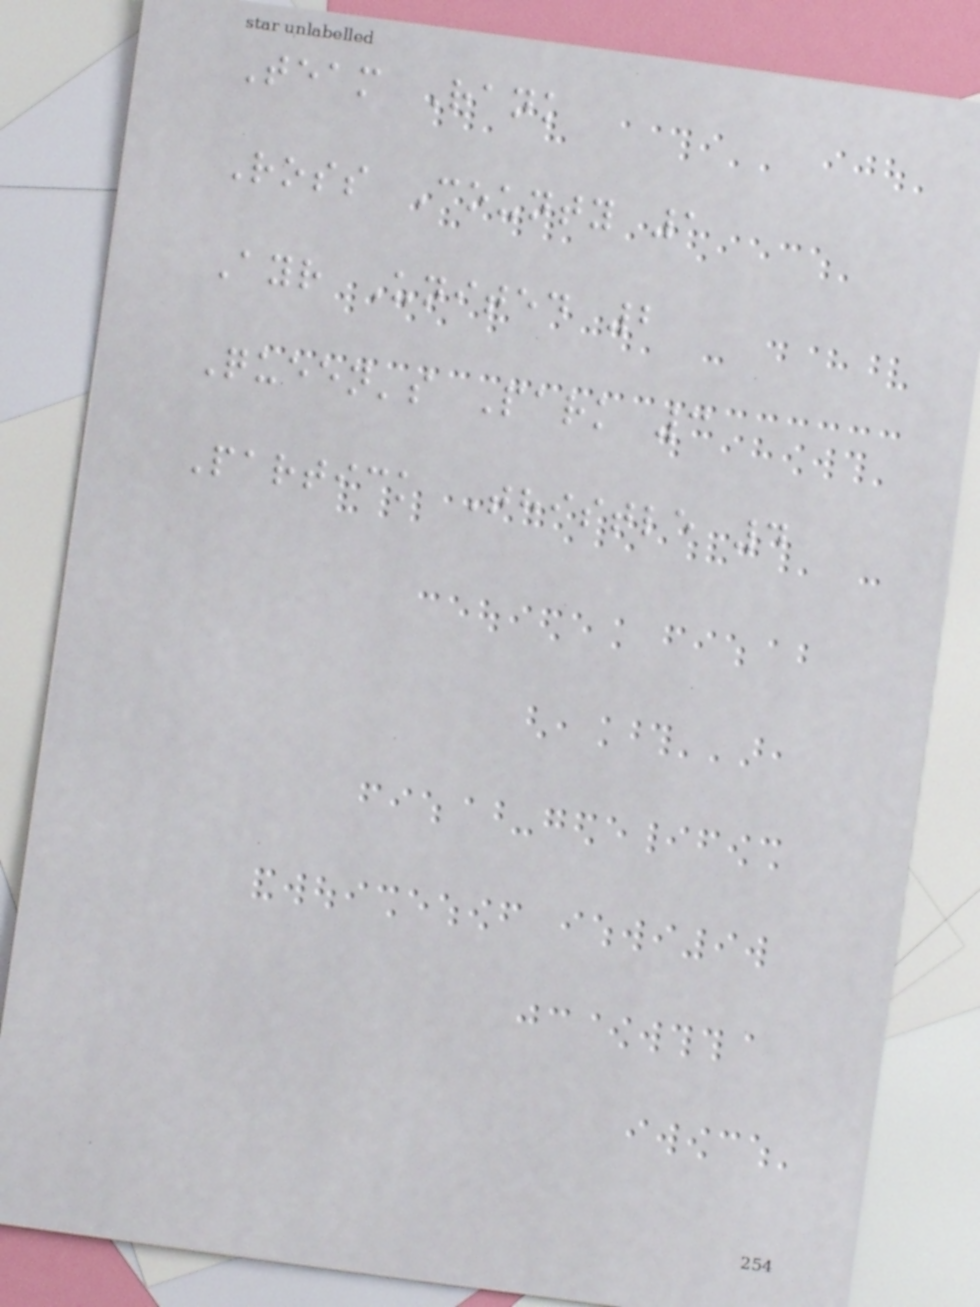Team Rank
Ross County 1
Ayr United 2
Queen's Park 3
Partick Thistle 4
